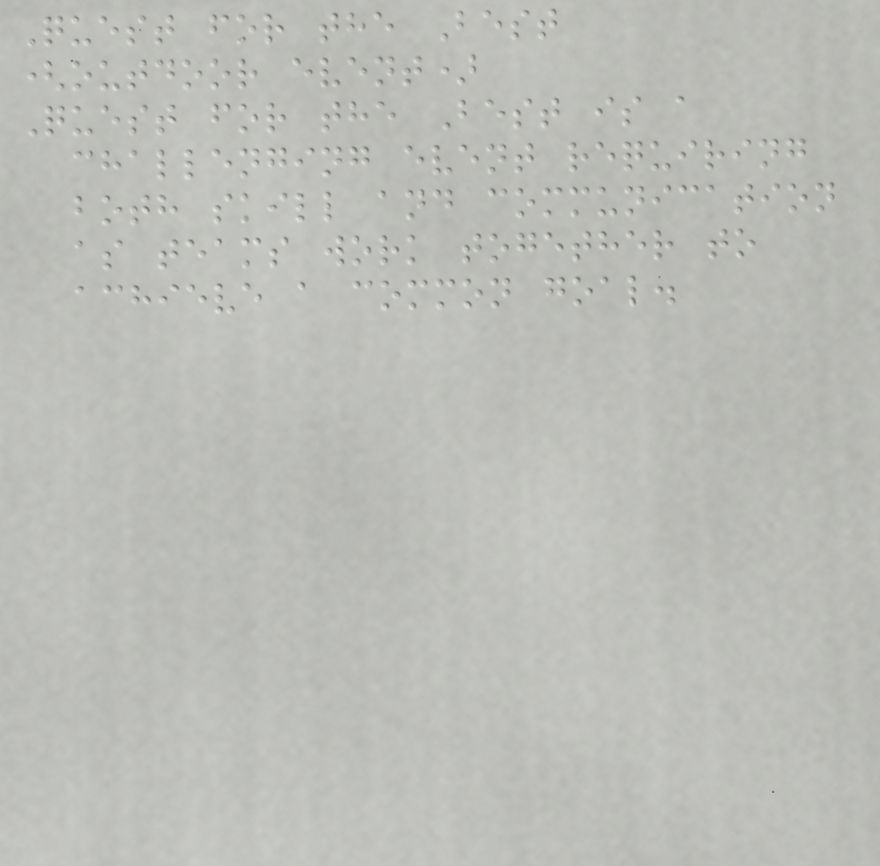Quest for the Best
(outdoor event)
Quest for the Best is a
challenging event requiring
both skill and communication
as teams work together to
achieve a common goal.
